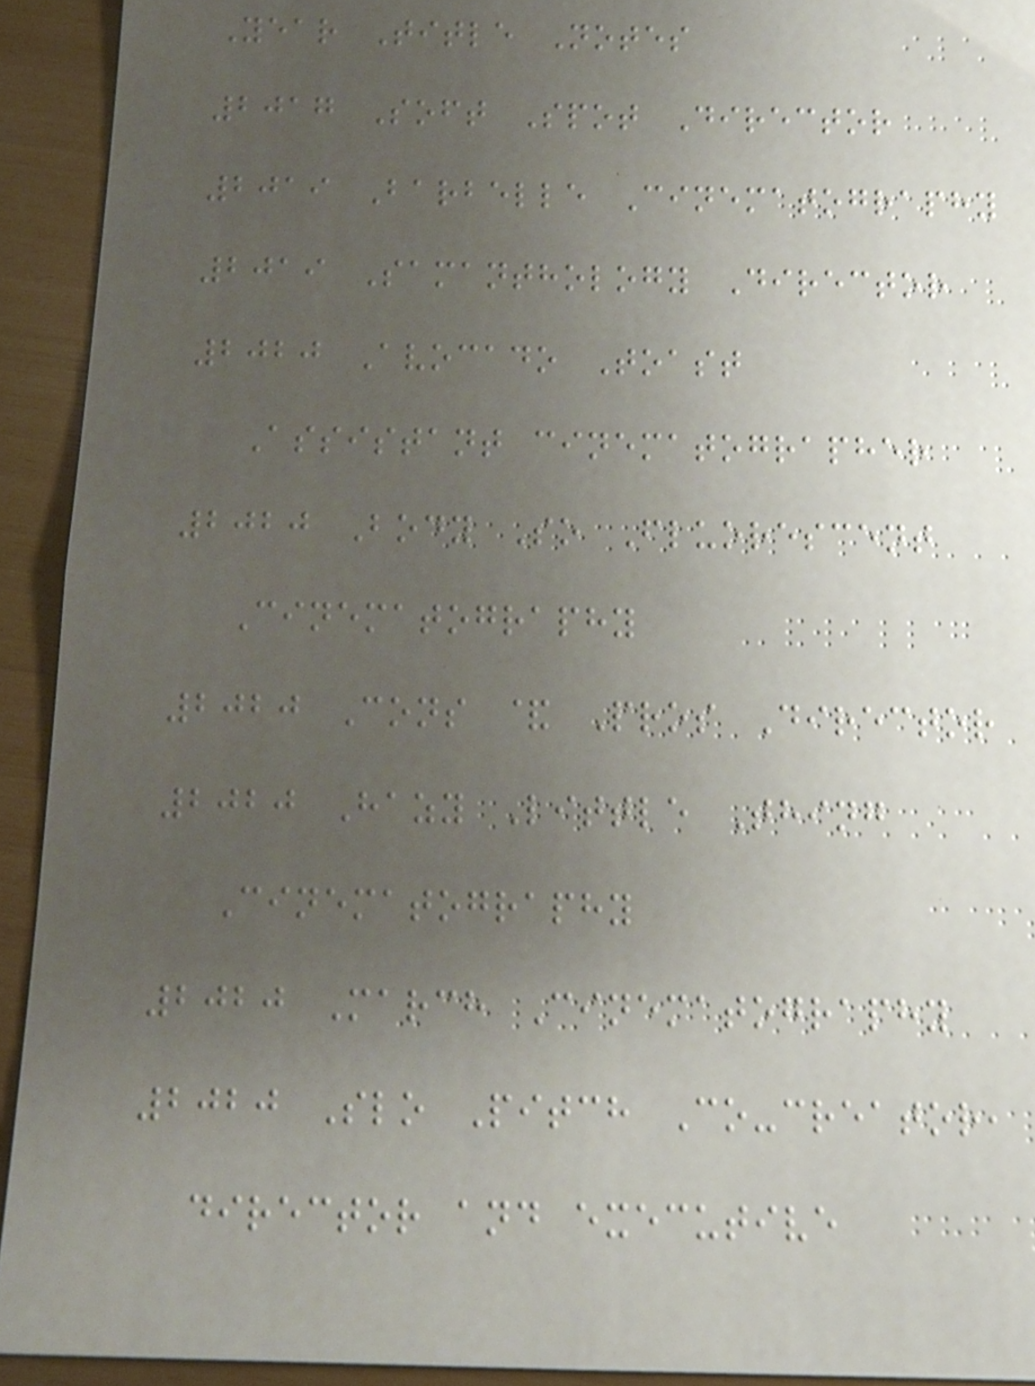Year Title Notes
2017 Soft Spot Director
2019 Barbelle Cinematography
2019 Samanthology Director
2020 Avocado Toast
Assistant cinematographer
2020 Body So Fluorescent
Cinematography
2020 Cons & Pros Director
2020 Hazy Little Thing
Cinematography
2020 March Cinematography
2020 Slo Pitch Co-creator,
director and executive
